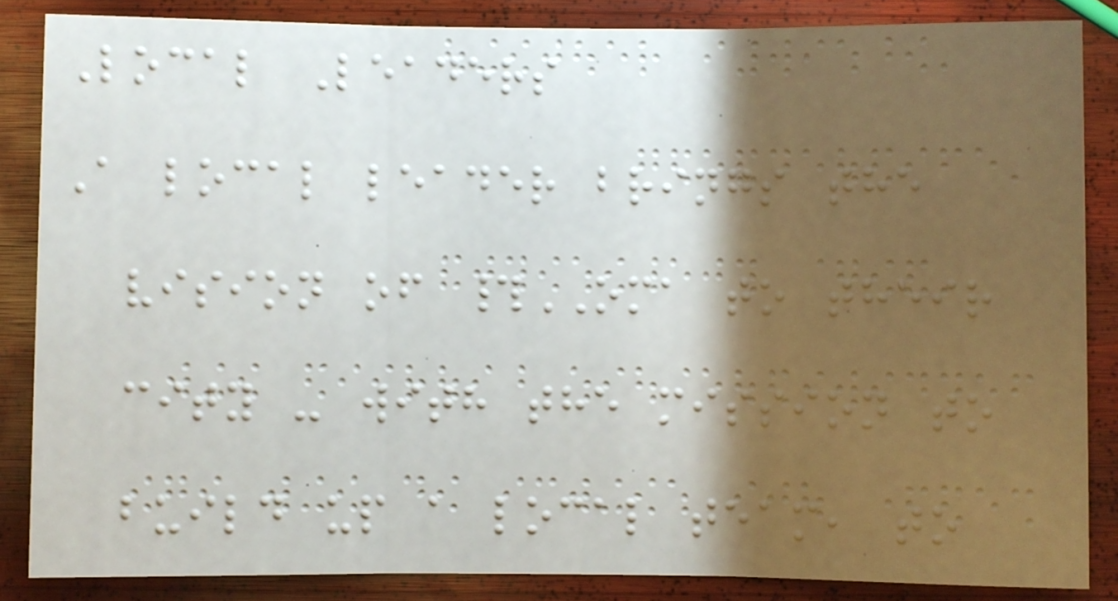Local Leaders
A local leader brings the
vision of #OMA to their
city - with the mission to
build up a local team, to
